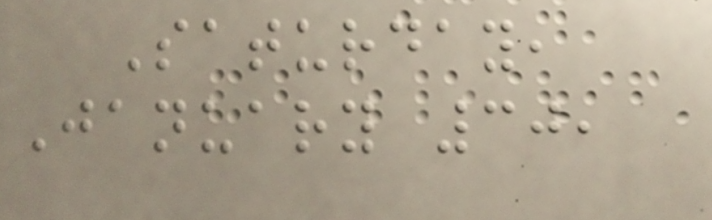Saturday,
January 30,
